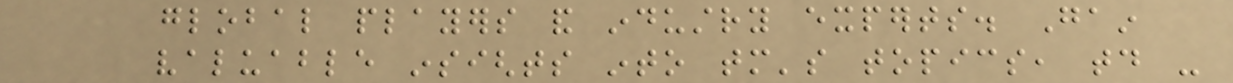global players and industry experts. Gain
valuable insights into tomorrow's topics, today -
